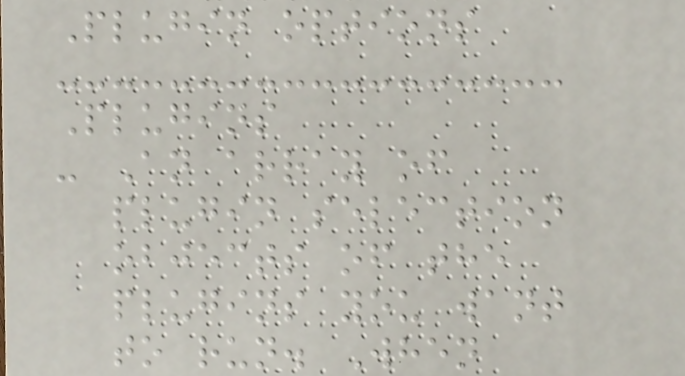Plugin options
Plugins
- An array of
plugin selection
objects of the
plugins you want
to run. When
